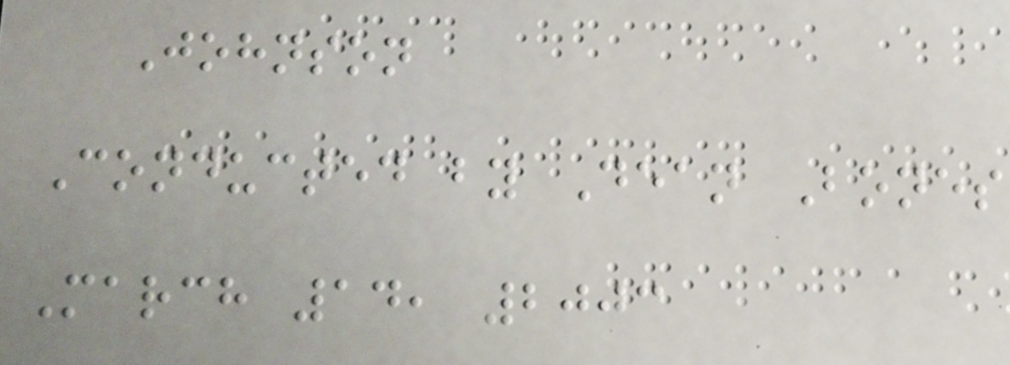Johnson
Conducted by Dean Bones
March 14, 2003
